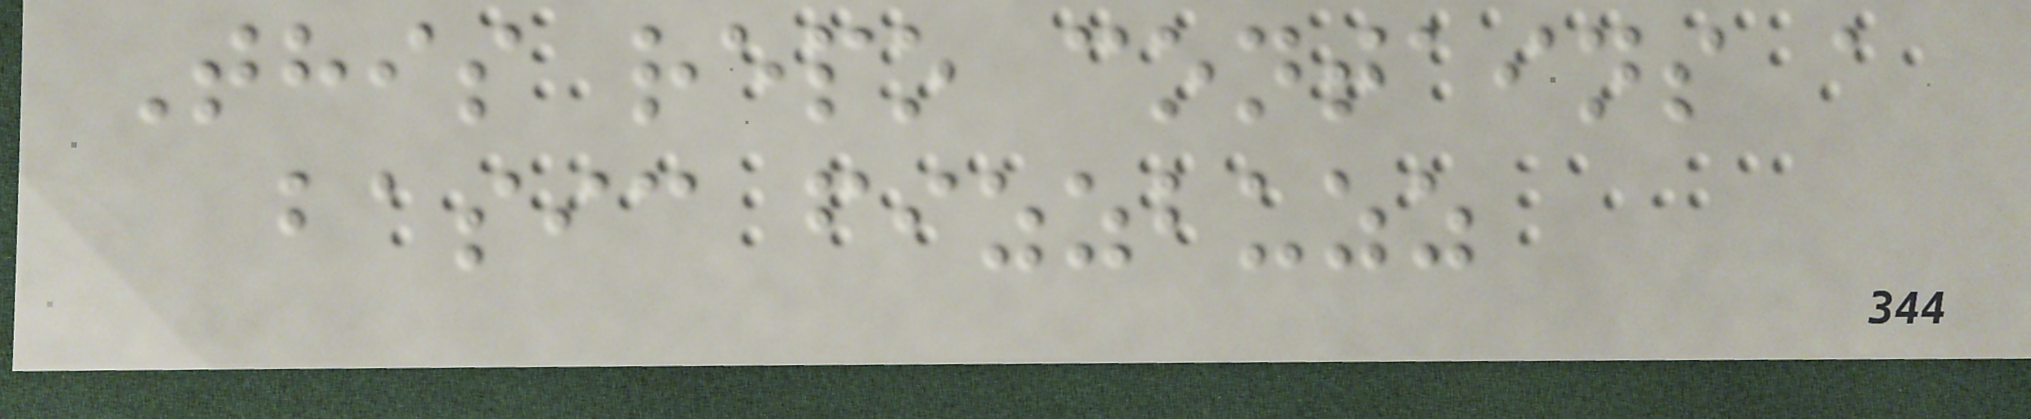This repo contains a
basic fizzbuzz
